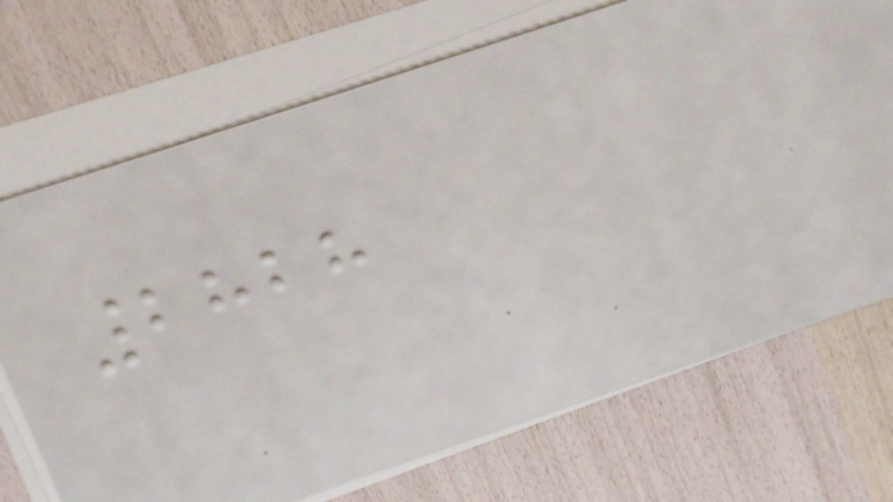2828
